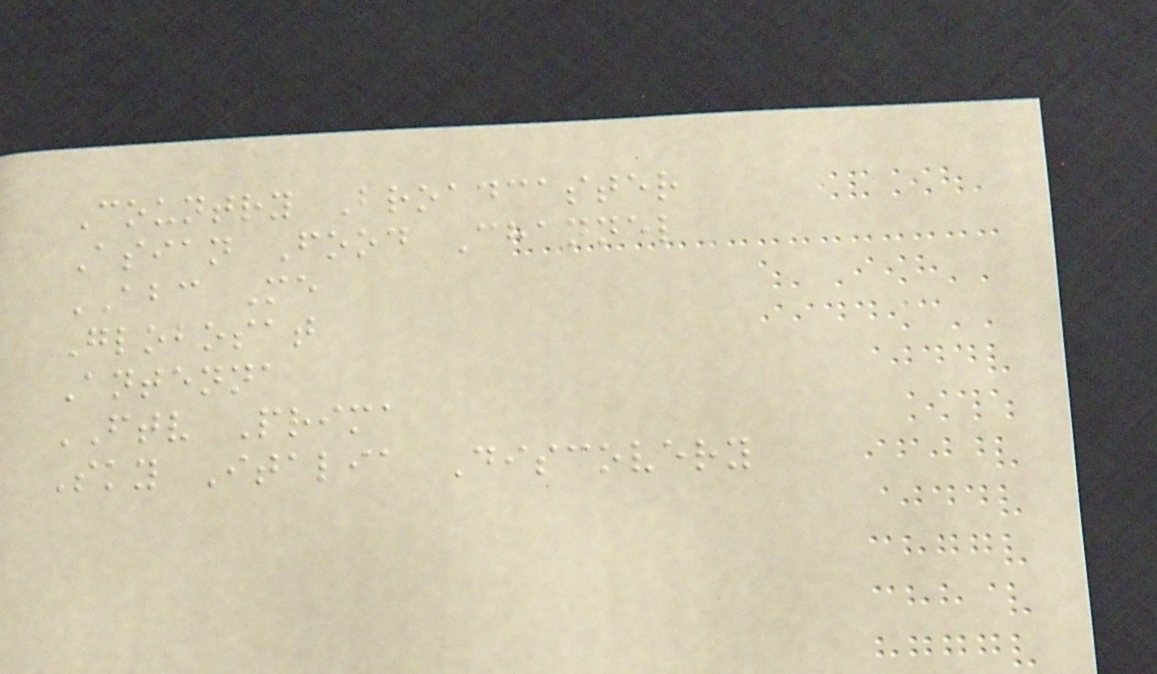Country Broadcaster
Asian Food Channel
ABC Me
Globosat
Antenna
FTV Prima
Sky Italia Discovery
